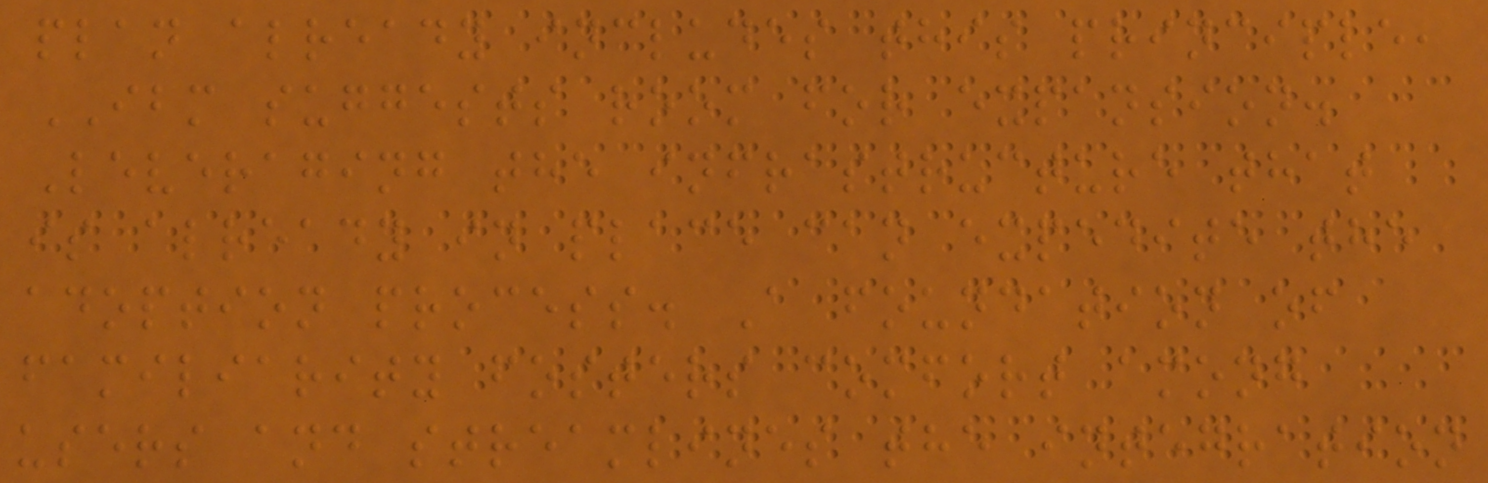plan already includes this principle,
IBM suggests room for expansion.
Leveraging the infrastructure that
is already in place can expedite the
adoption process. A foundation of
familiarity fosters comfort among
users and streamlines the integration
